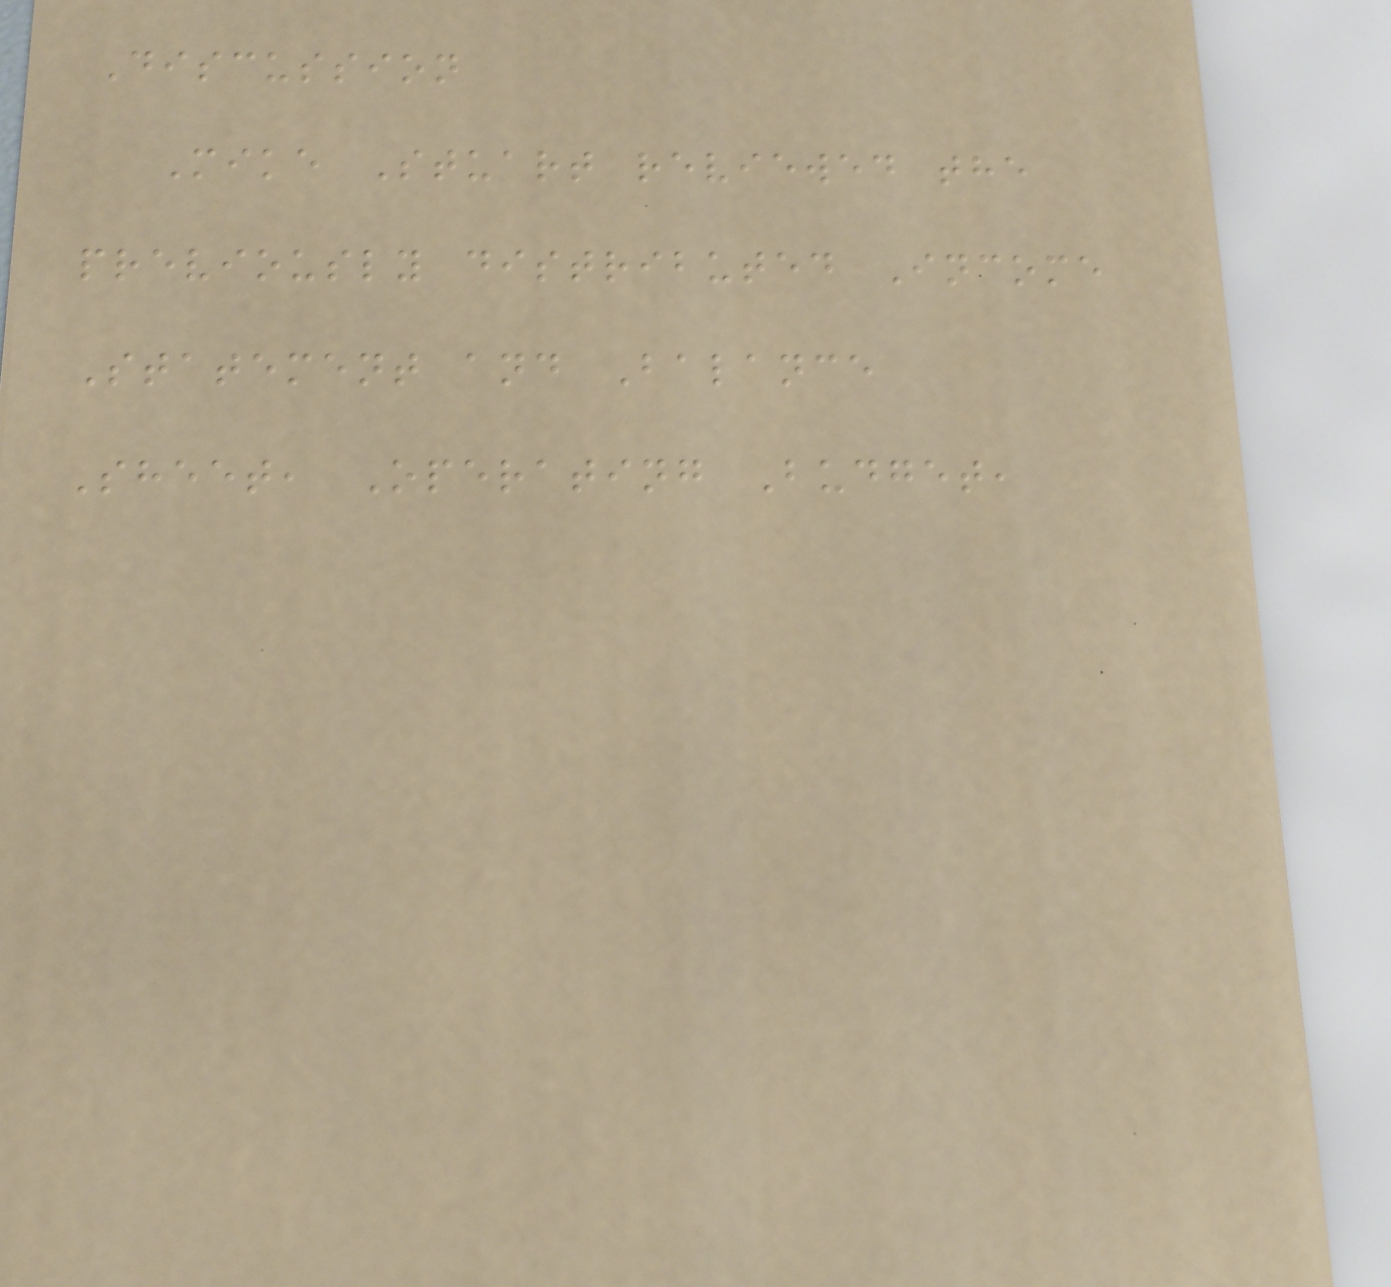Discussion
Mike Stuart reviewed the
previously distributed Income
Statement and Balance
Sheet, Operating Budget,
